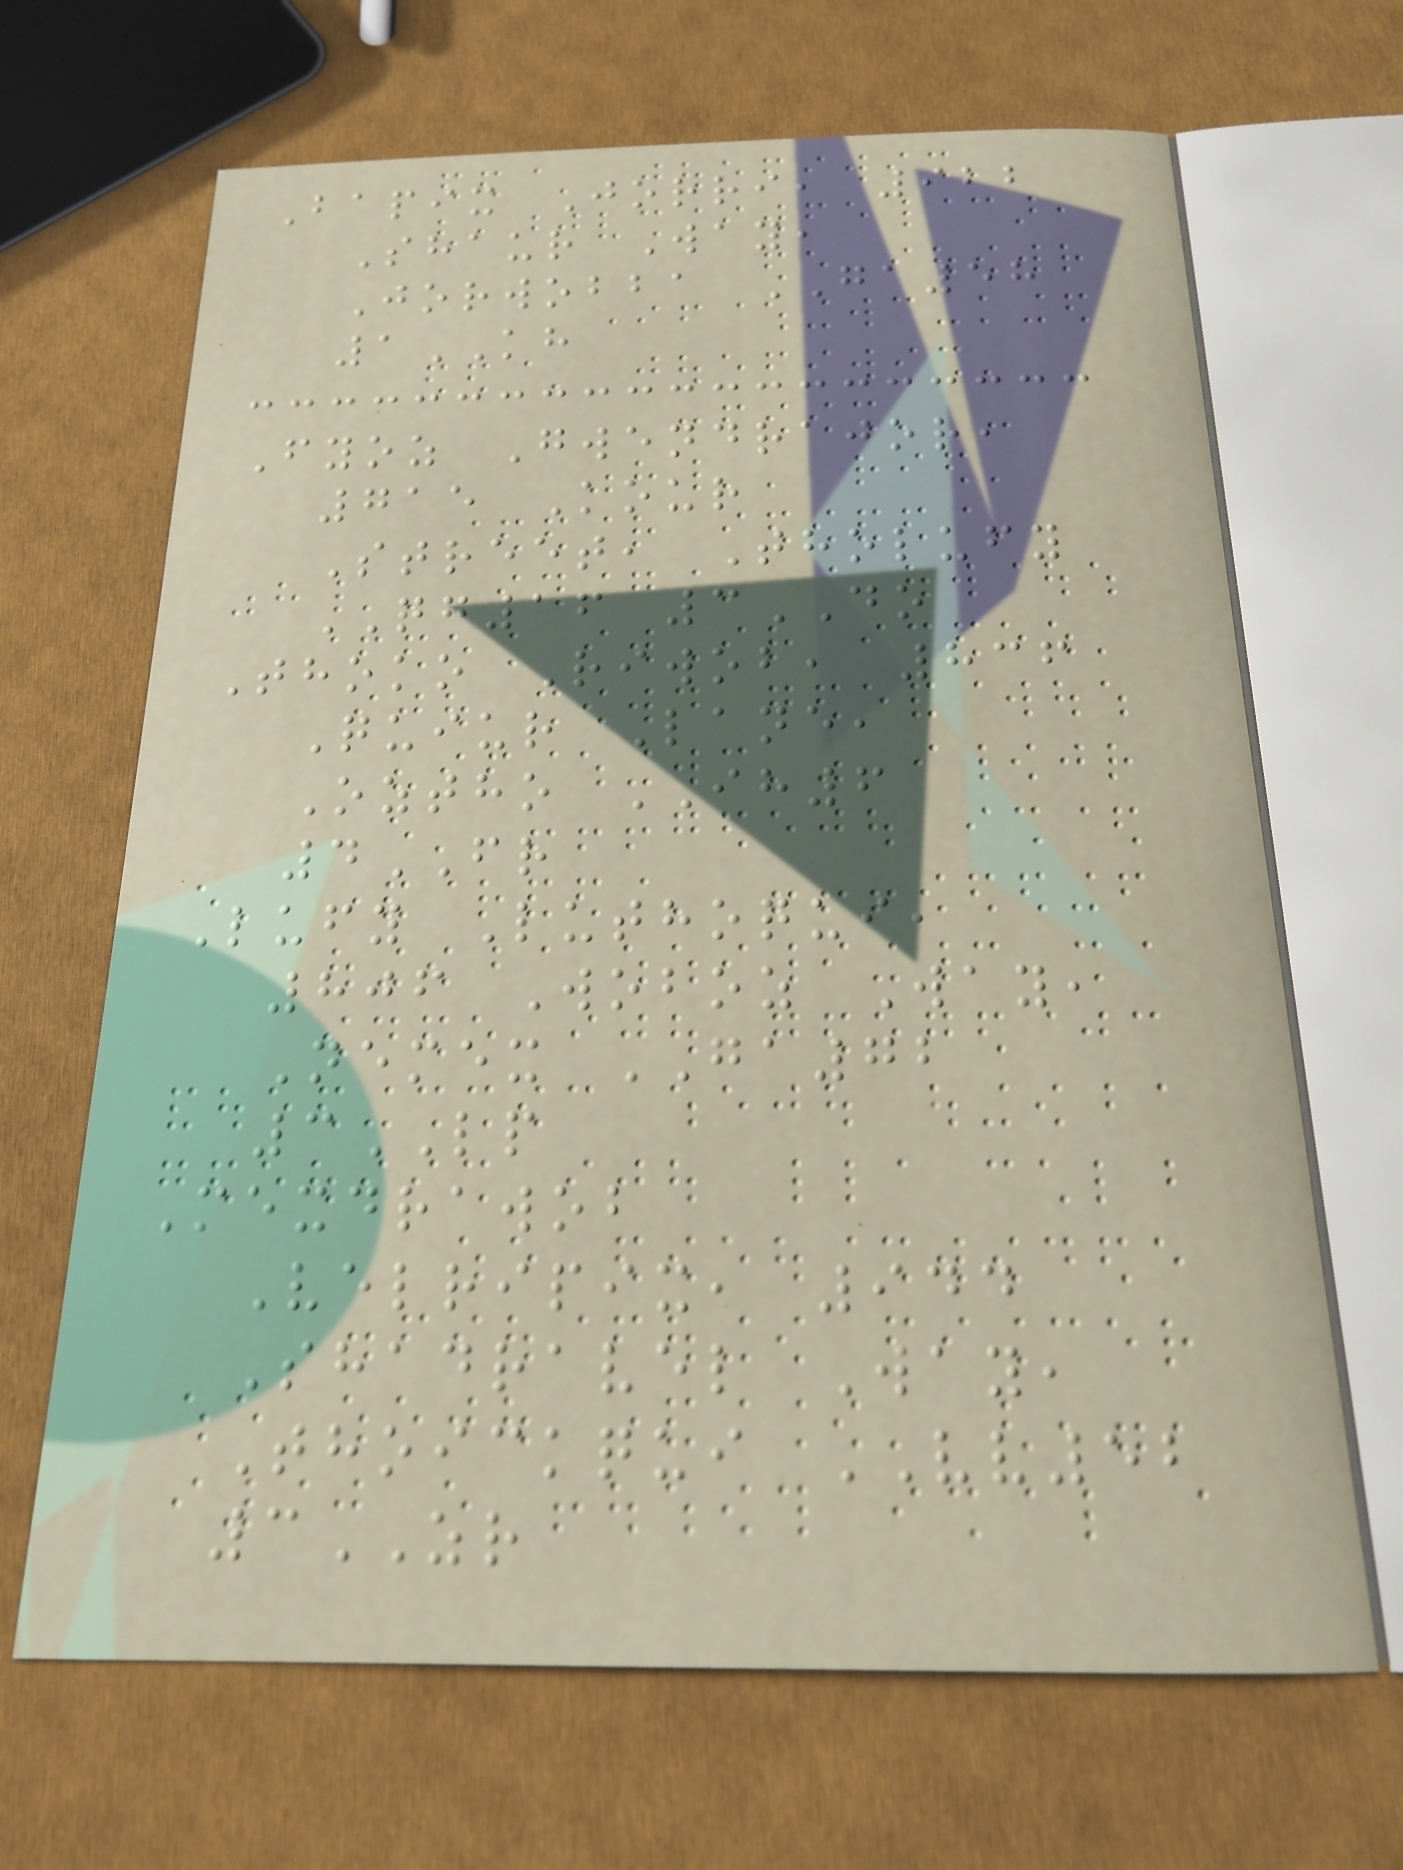Bapix Jorri, 922
Shaur Way,
Jorwobba GA58
1KH
Fyoz Gwendrajor,
715 Kour
Street, Tholufy
QG16 3DO
Thoko Riwob, 836
Quiur Lane,
Oztho IH6
4FR
Lufy Luthoqui,
806 Woboz Way,
Nemex GA72
3LP
Mexdrawob
Velripix, 944
Shadravel Way,
Thoickqui VV52
3ZR
